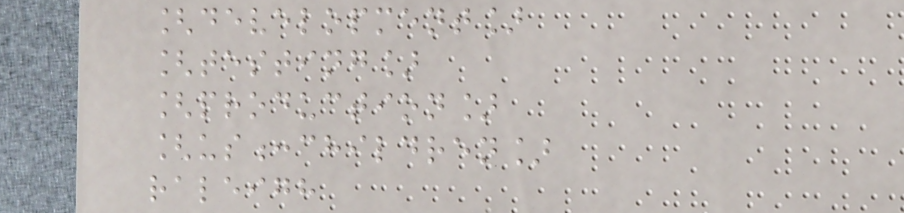[development]
[testing]
[production]
[us:children]
raleigh
